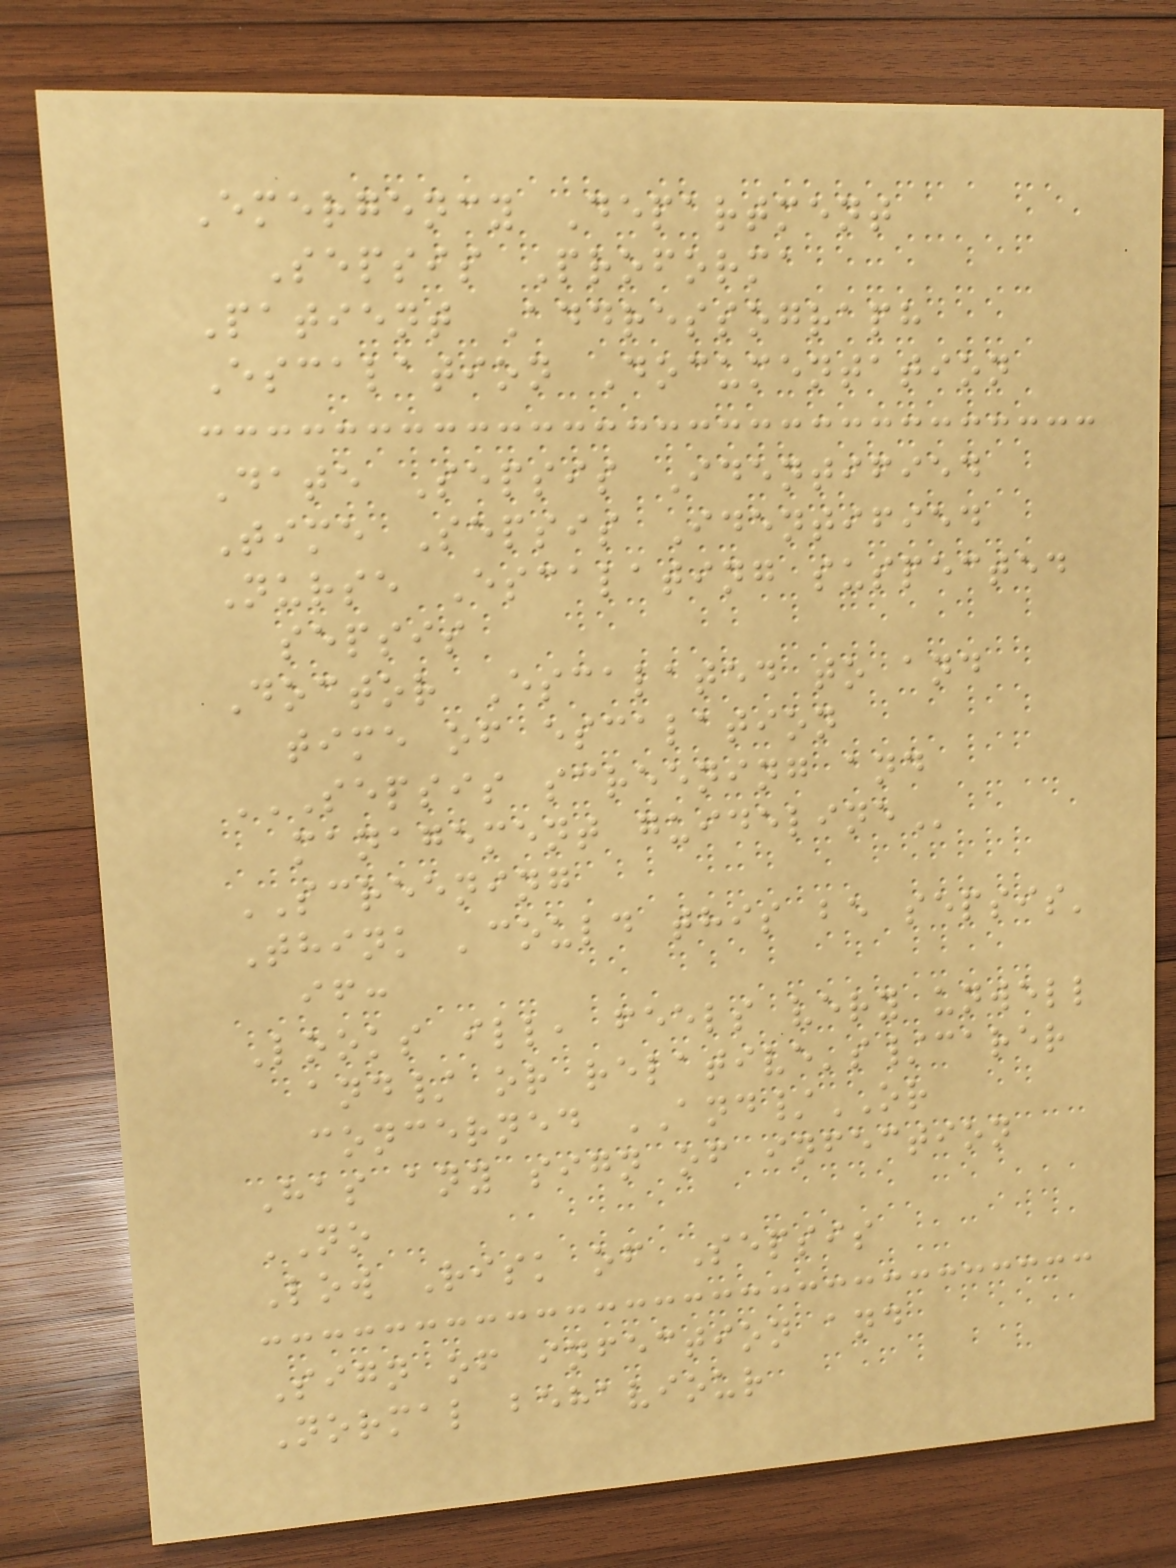Emergency Department
Sepsis Proforma
Patient Addressograph
Escalation Documentation
Date Sepsis Identified
Time Sepsis Identified
Nurse Escalating suspected
sepsis
Doctor Escalated to and
time of escalation
SEPSIS SCREENING AND
MANAGEMENT GUIDELINE
SCREENING
Think 'could this be sepsis'
if:
Looks ill, feels very unwell
and/ or relative's/carer
concerned AND/OR
Has any sign of infection
NO
Low Risk of Sepsis
Sign of infection and
Normal behaviour
